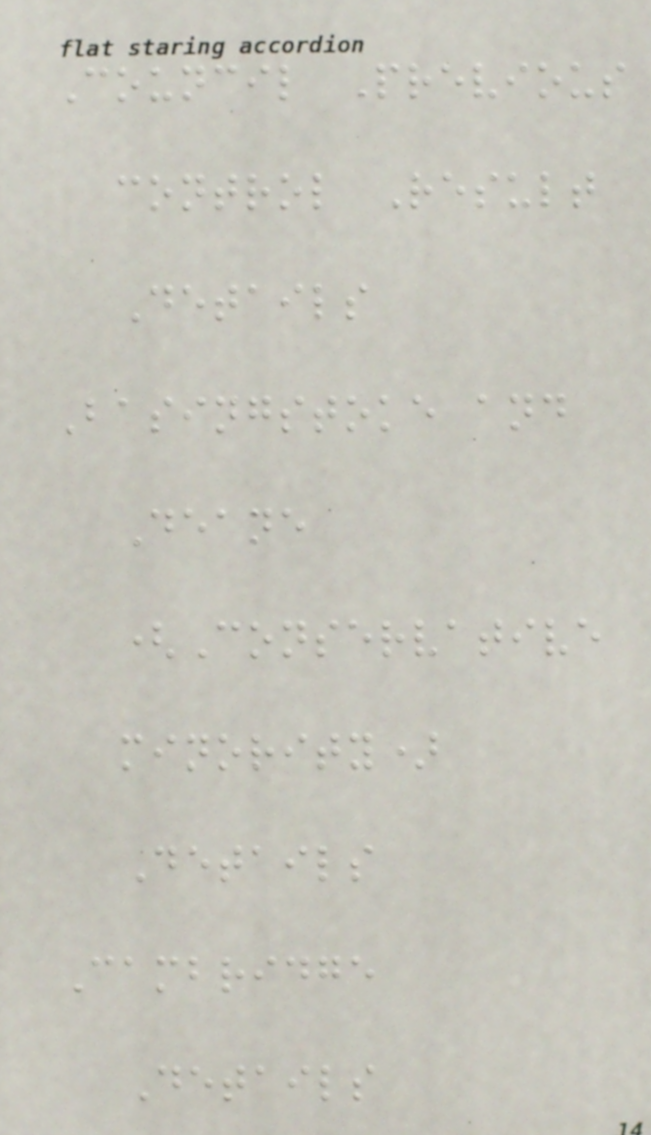Council Previous
control Result
Details
Basingstoke and
Deane
(Conservative
minority)
Details
Cambridge
Details
